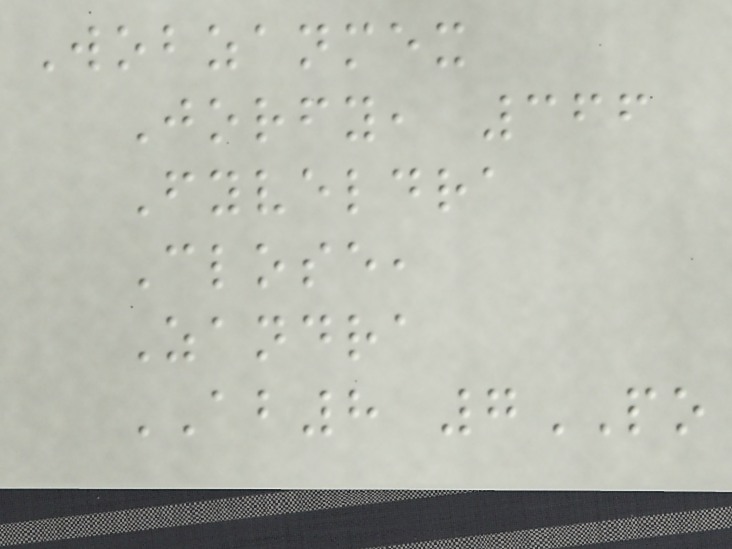Wobzanmex
Jorfy, 366
Fyveldra
Close,
Zandra
AB8 7PO
